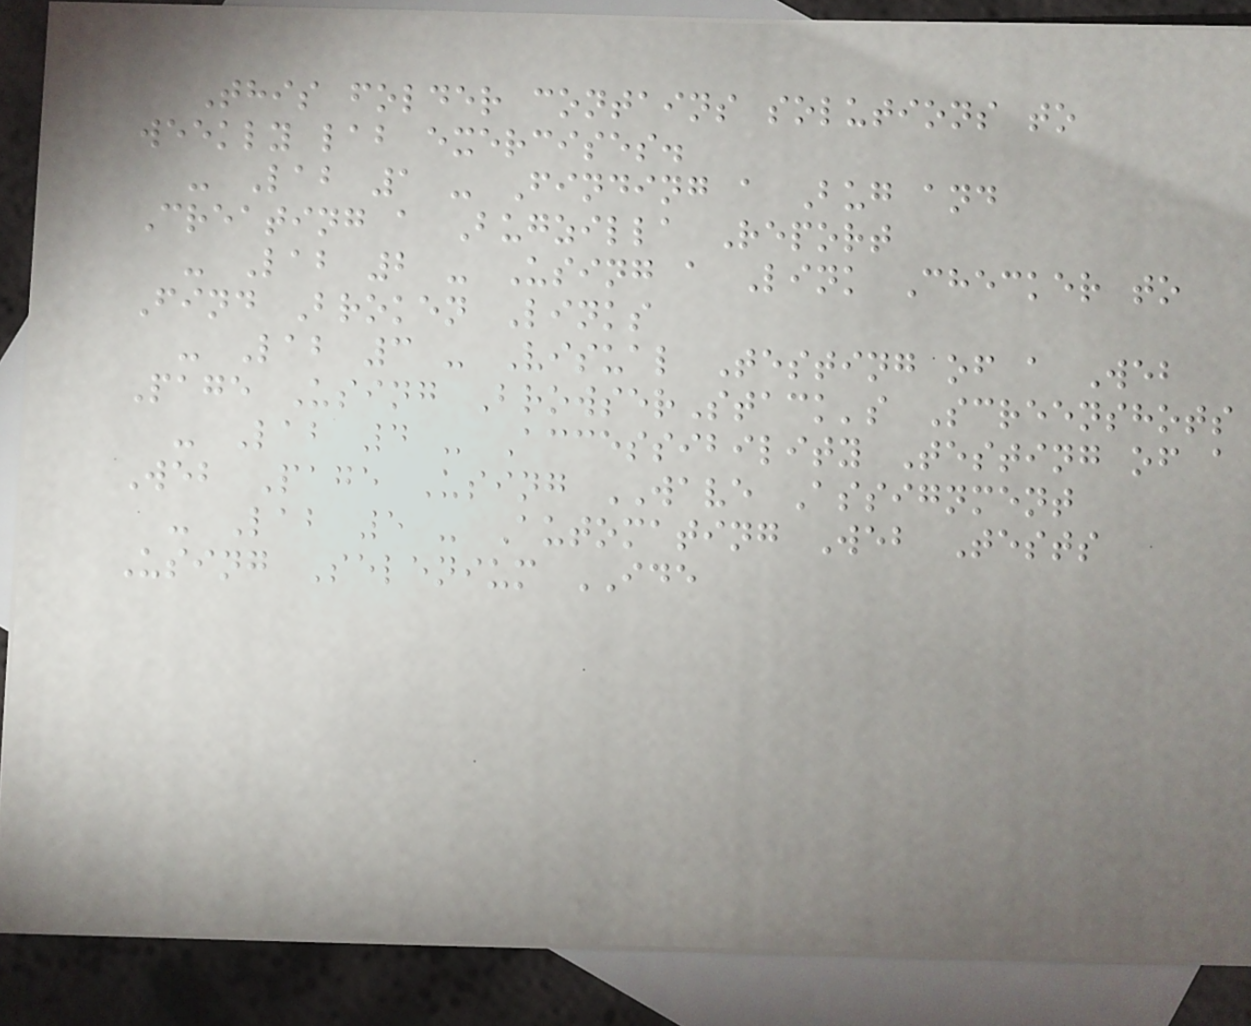This folder contains solutions to
weekly lab exercises.
- Lab 1 - Finding a Bug and
Creating a Bugzilla Report
- Lab 2 - Using a Link Checker to
Find Broken Links
- Lab 3 - Visual Testing of a Web
Page Using BrowserStack's Screenshots
- Lab 4 - Accessibility Testing of a
Web Page Using WAVE Assignment
- Lab 5 - Automating Web Tests
Using Selenium IDE
